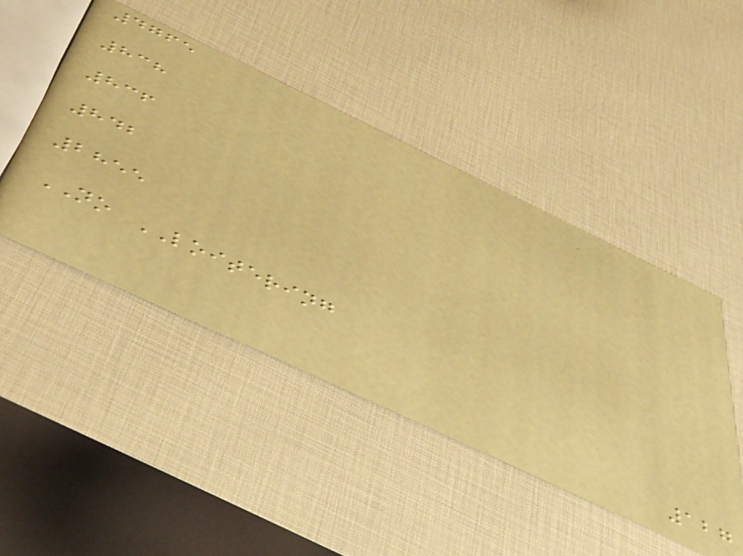4765
838
836
842
2855
NO LOITERING
127
